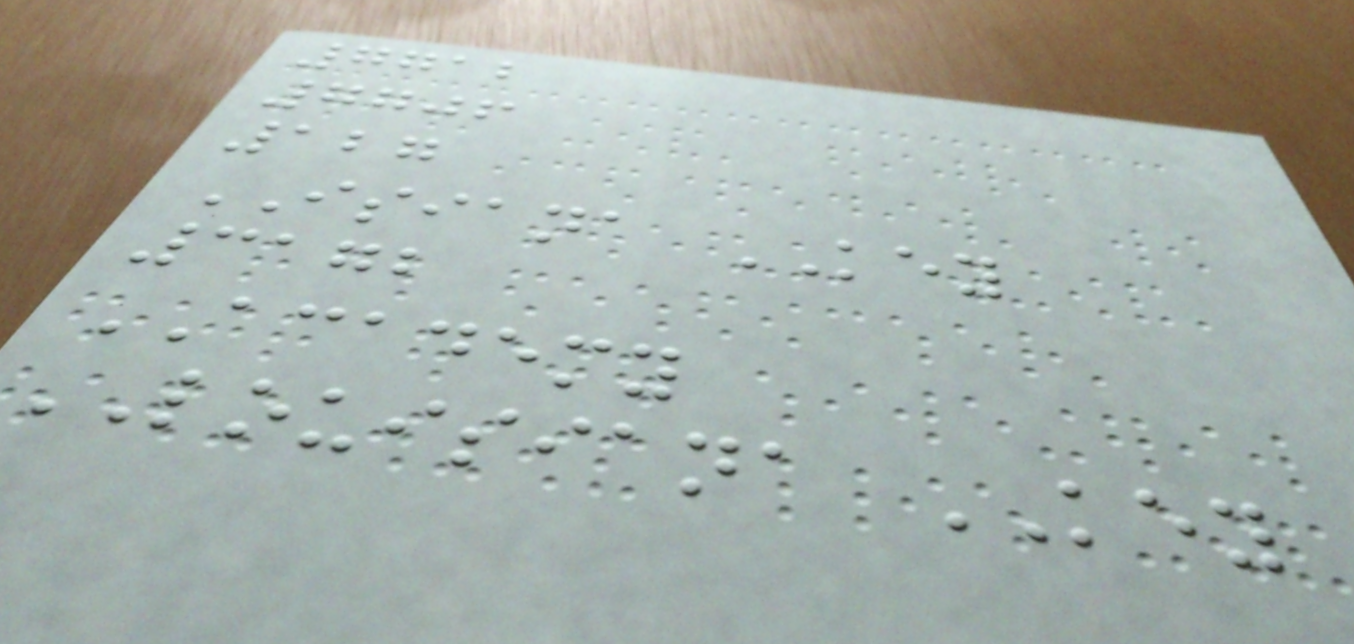7712
7706
127
ISIANA KEY
3172
ACADEMY
LOUISIANA KEY
